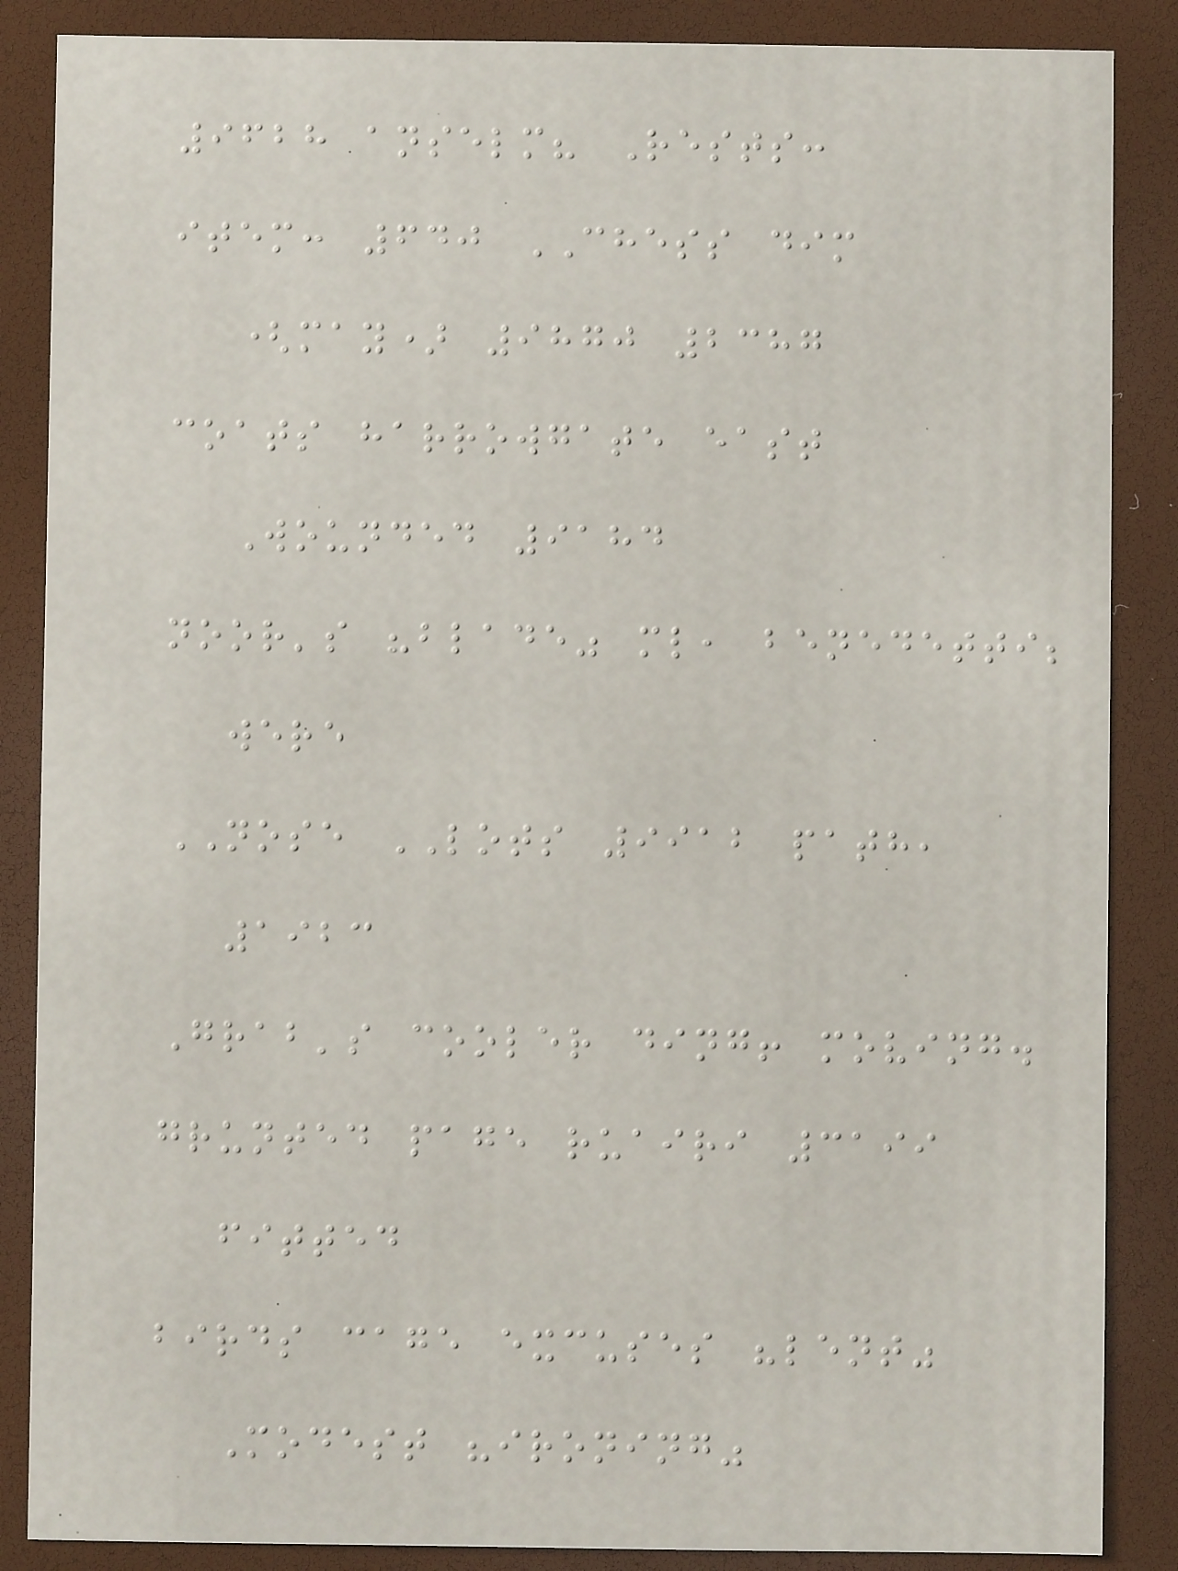9628 anselm? Rests:
item: 640 CHESS dim
(may) 9870 2387
coats harrowgate east
Wounded 9184
noor's "blade" ml, benedetti;
were
NOSE LOTS 9912 path,
1923
Grab's cooler ding! moving.
grunted page ruairi 3199
fitted
birds cage excuses "lent"
Modest "ironing"
